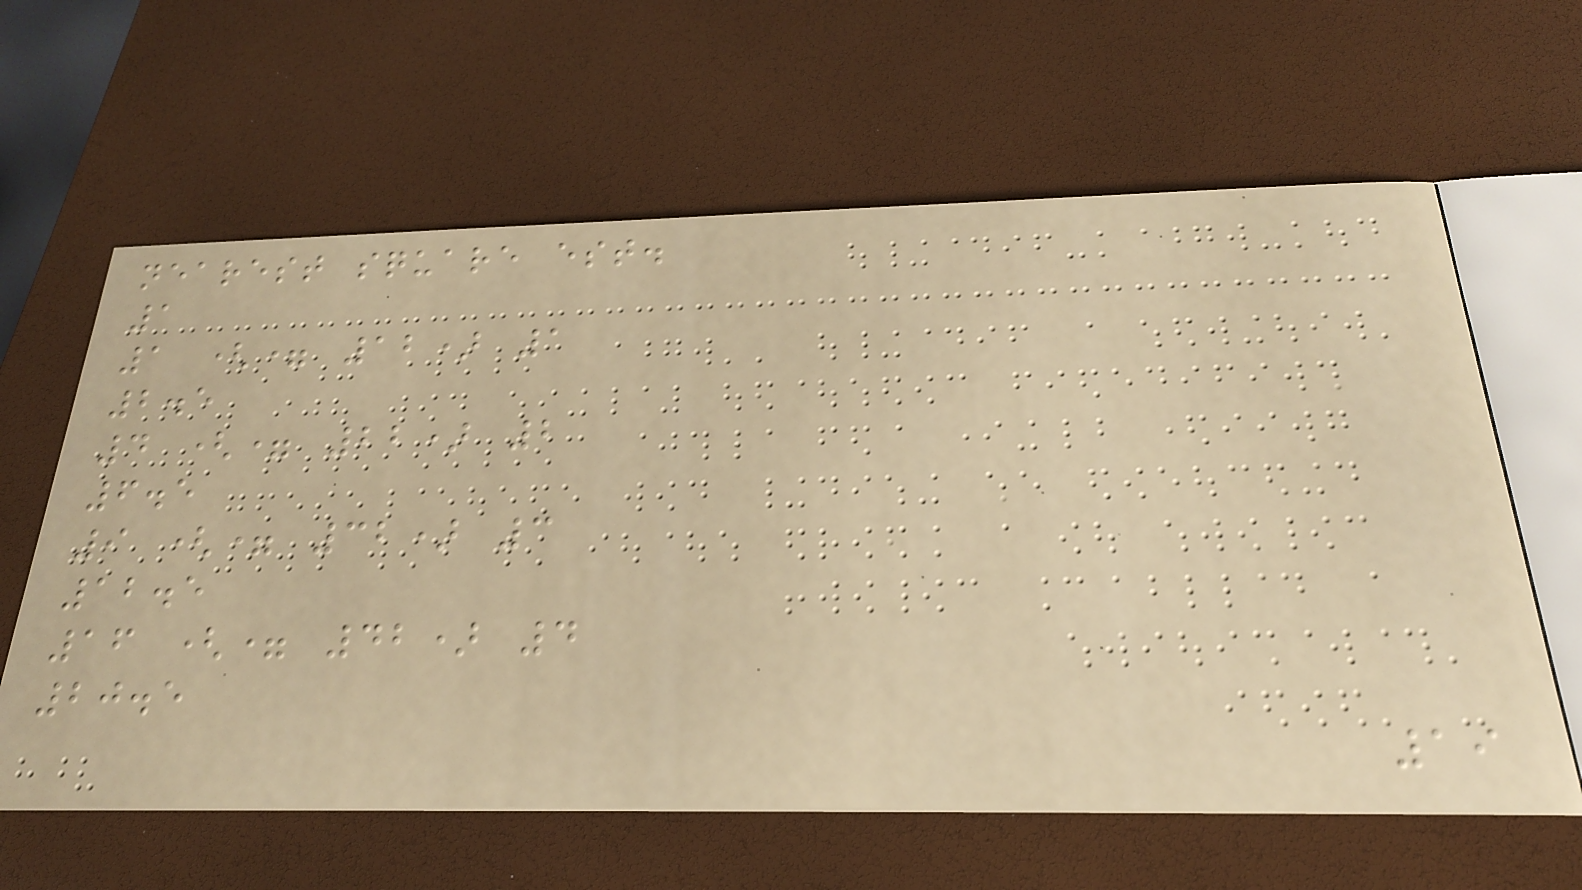nearest square est.
1
1 (= 12) 1
2.5
4 (= 22) 2
6.5
9 (= 32) 3
12.5
16 (= 42) 4
20.5
19
